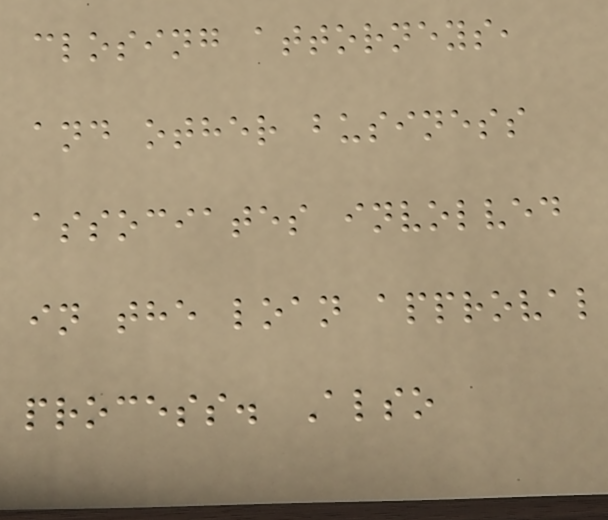closing attorneys,
and other business
associates involved
in the loan approval
process. Also
